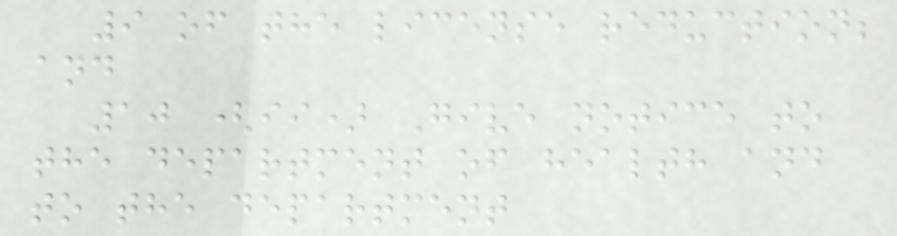9 of the license reduction;
and
10 (ii) Give notice to
the department of health and
to the department
